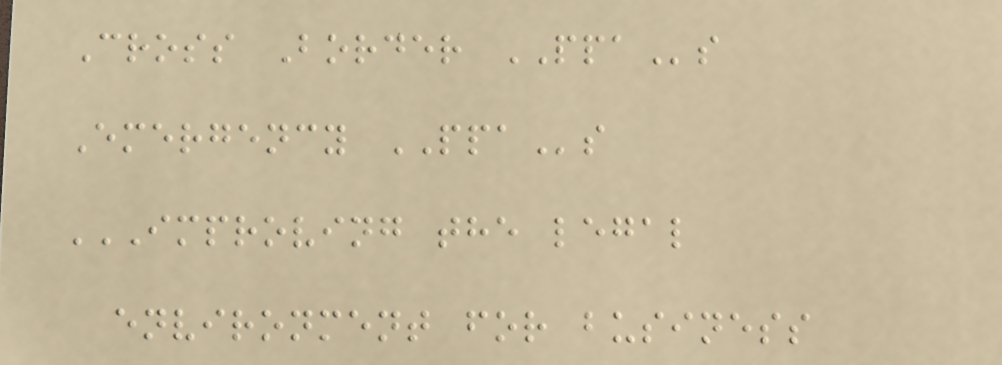Cross Border PPAs
Emergency PPAs
IMPROVING THE LEGAL
ENVIRONMENT FOR BUSINESS
